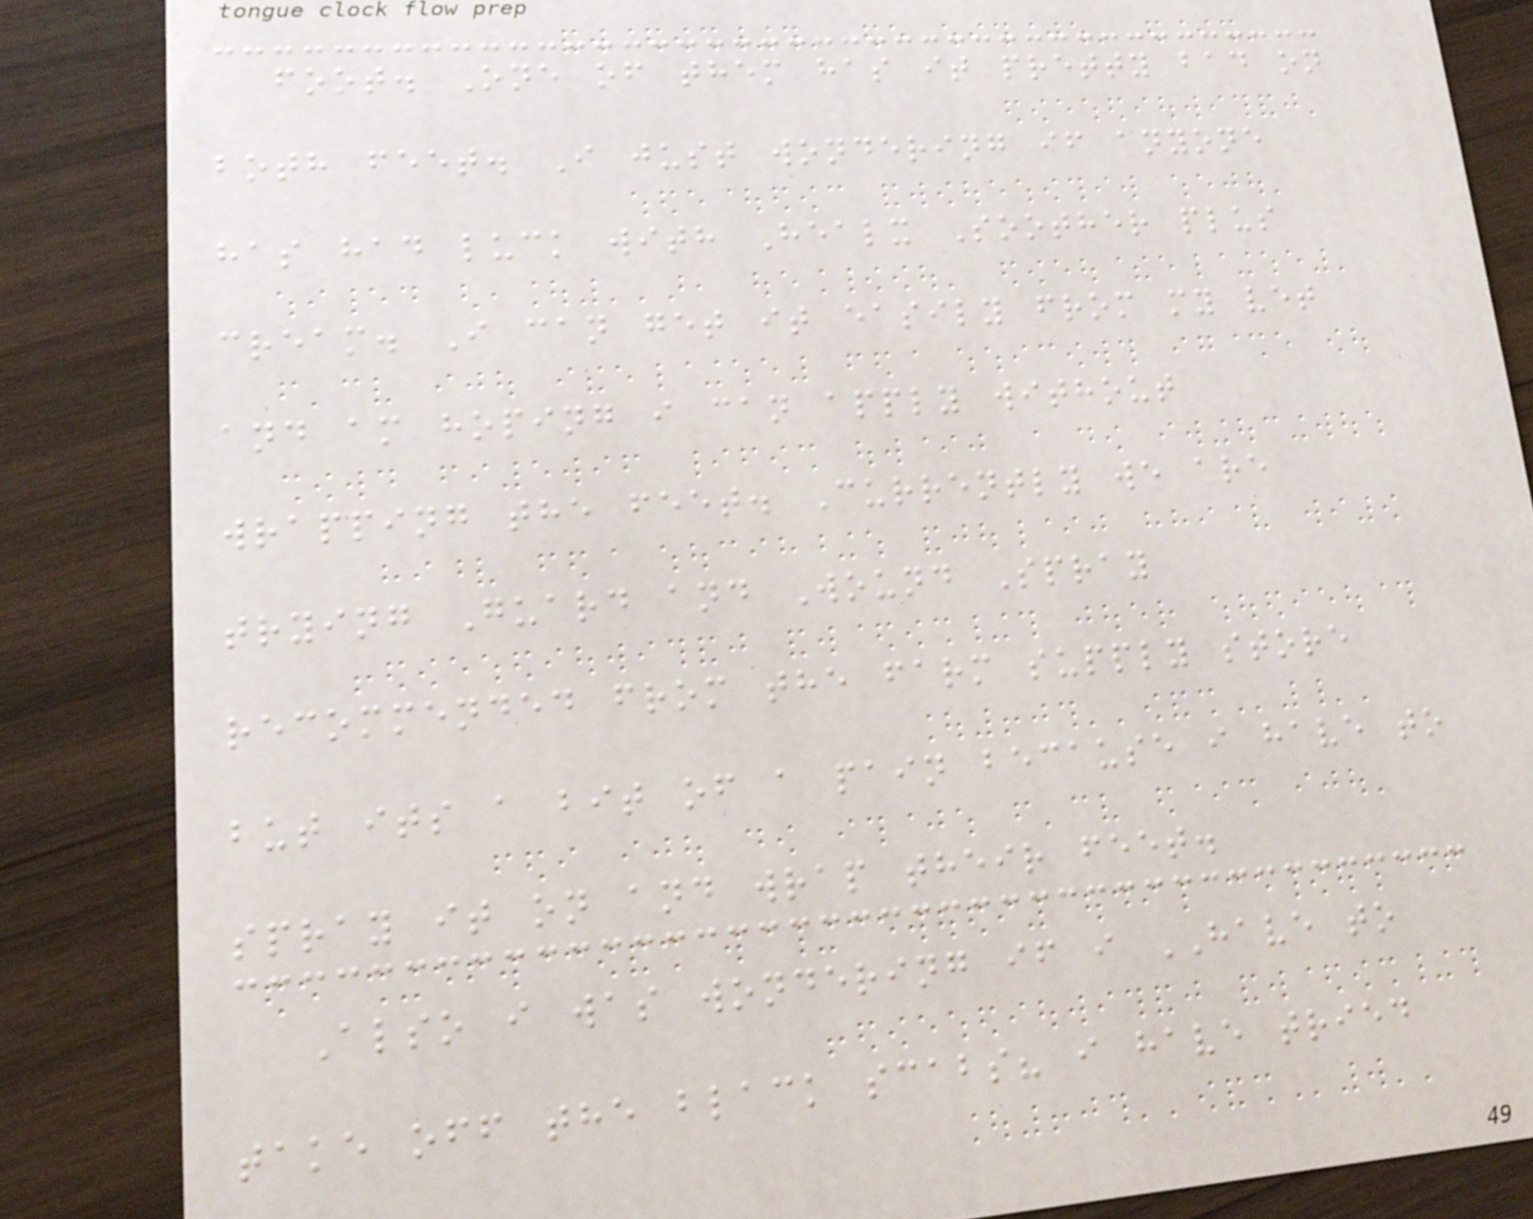foot. One of them has it pretty bad on
both feet. I just wondering if anyone
has had luck with Healx Soother plus
cream. I can get it easily from my vet
and am hoping i can apply without
wrapping the feet. Currently we are
trying Guard and Wound Spray
recommended from the farm supply store
but its a bit of a pain because i have to
spray it on and wrap their feet.
Also i was wondering if i HAVE to
take off the black scabs? i have tried
